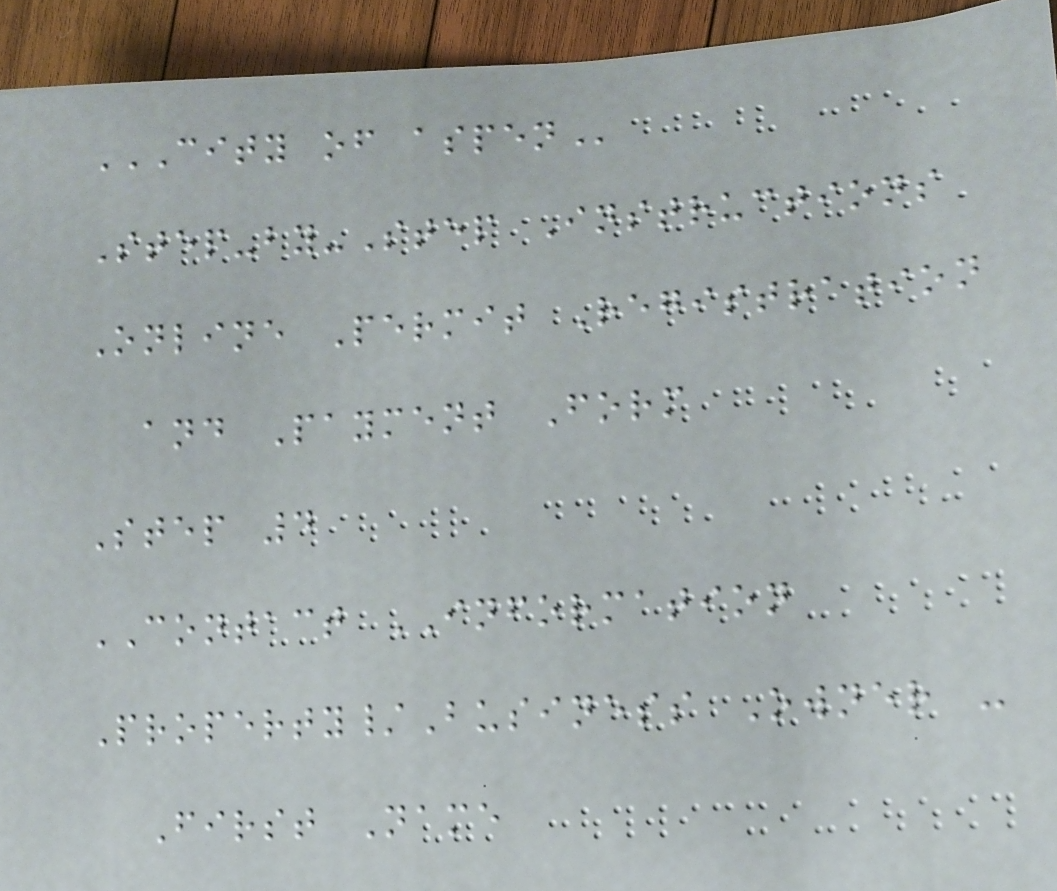CITY OF ASPEN
Step-by-Step Instructions
Online Permit Registration
and Payment Form
Step 4
CONTACT INFORMATION
Property/Business Owner -
First Name
